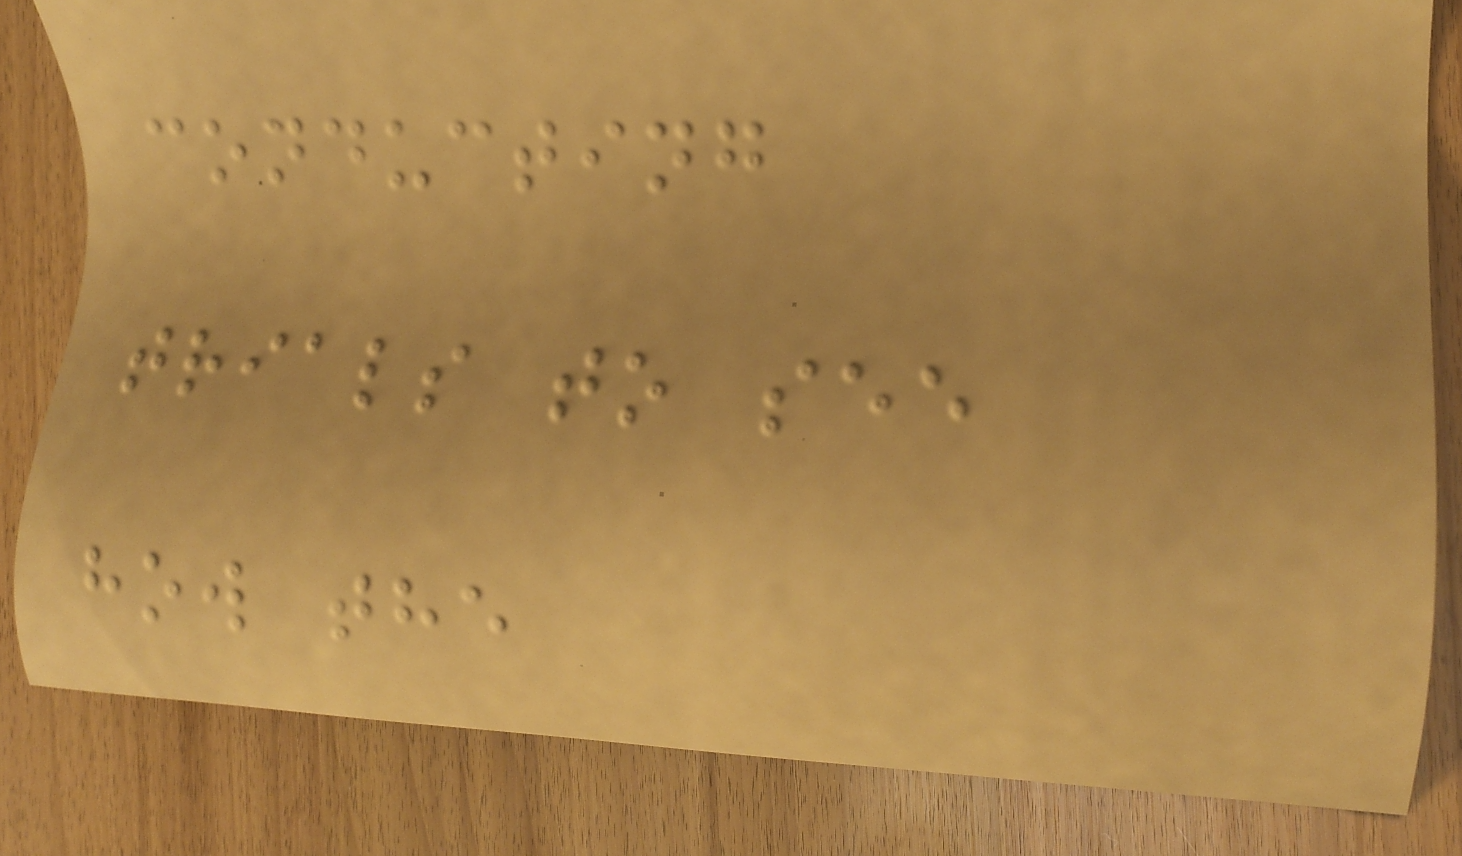conducting
trials to see
how the
